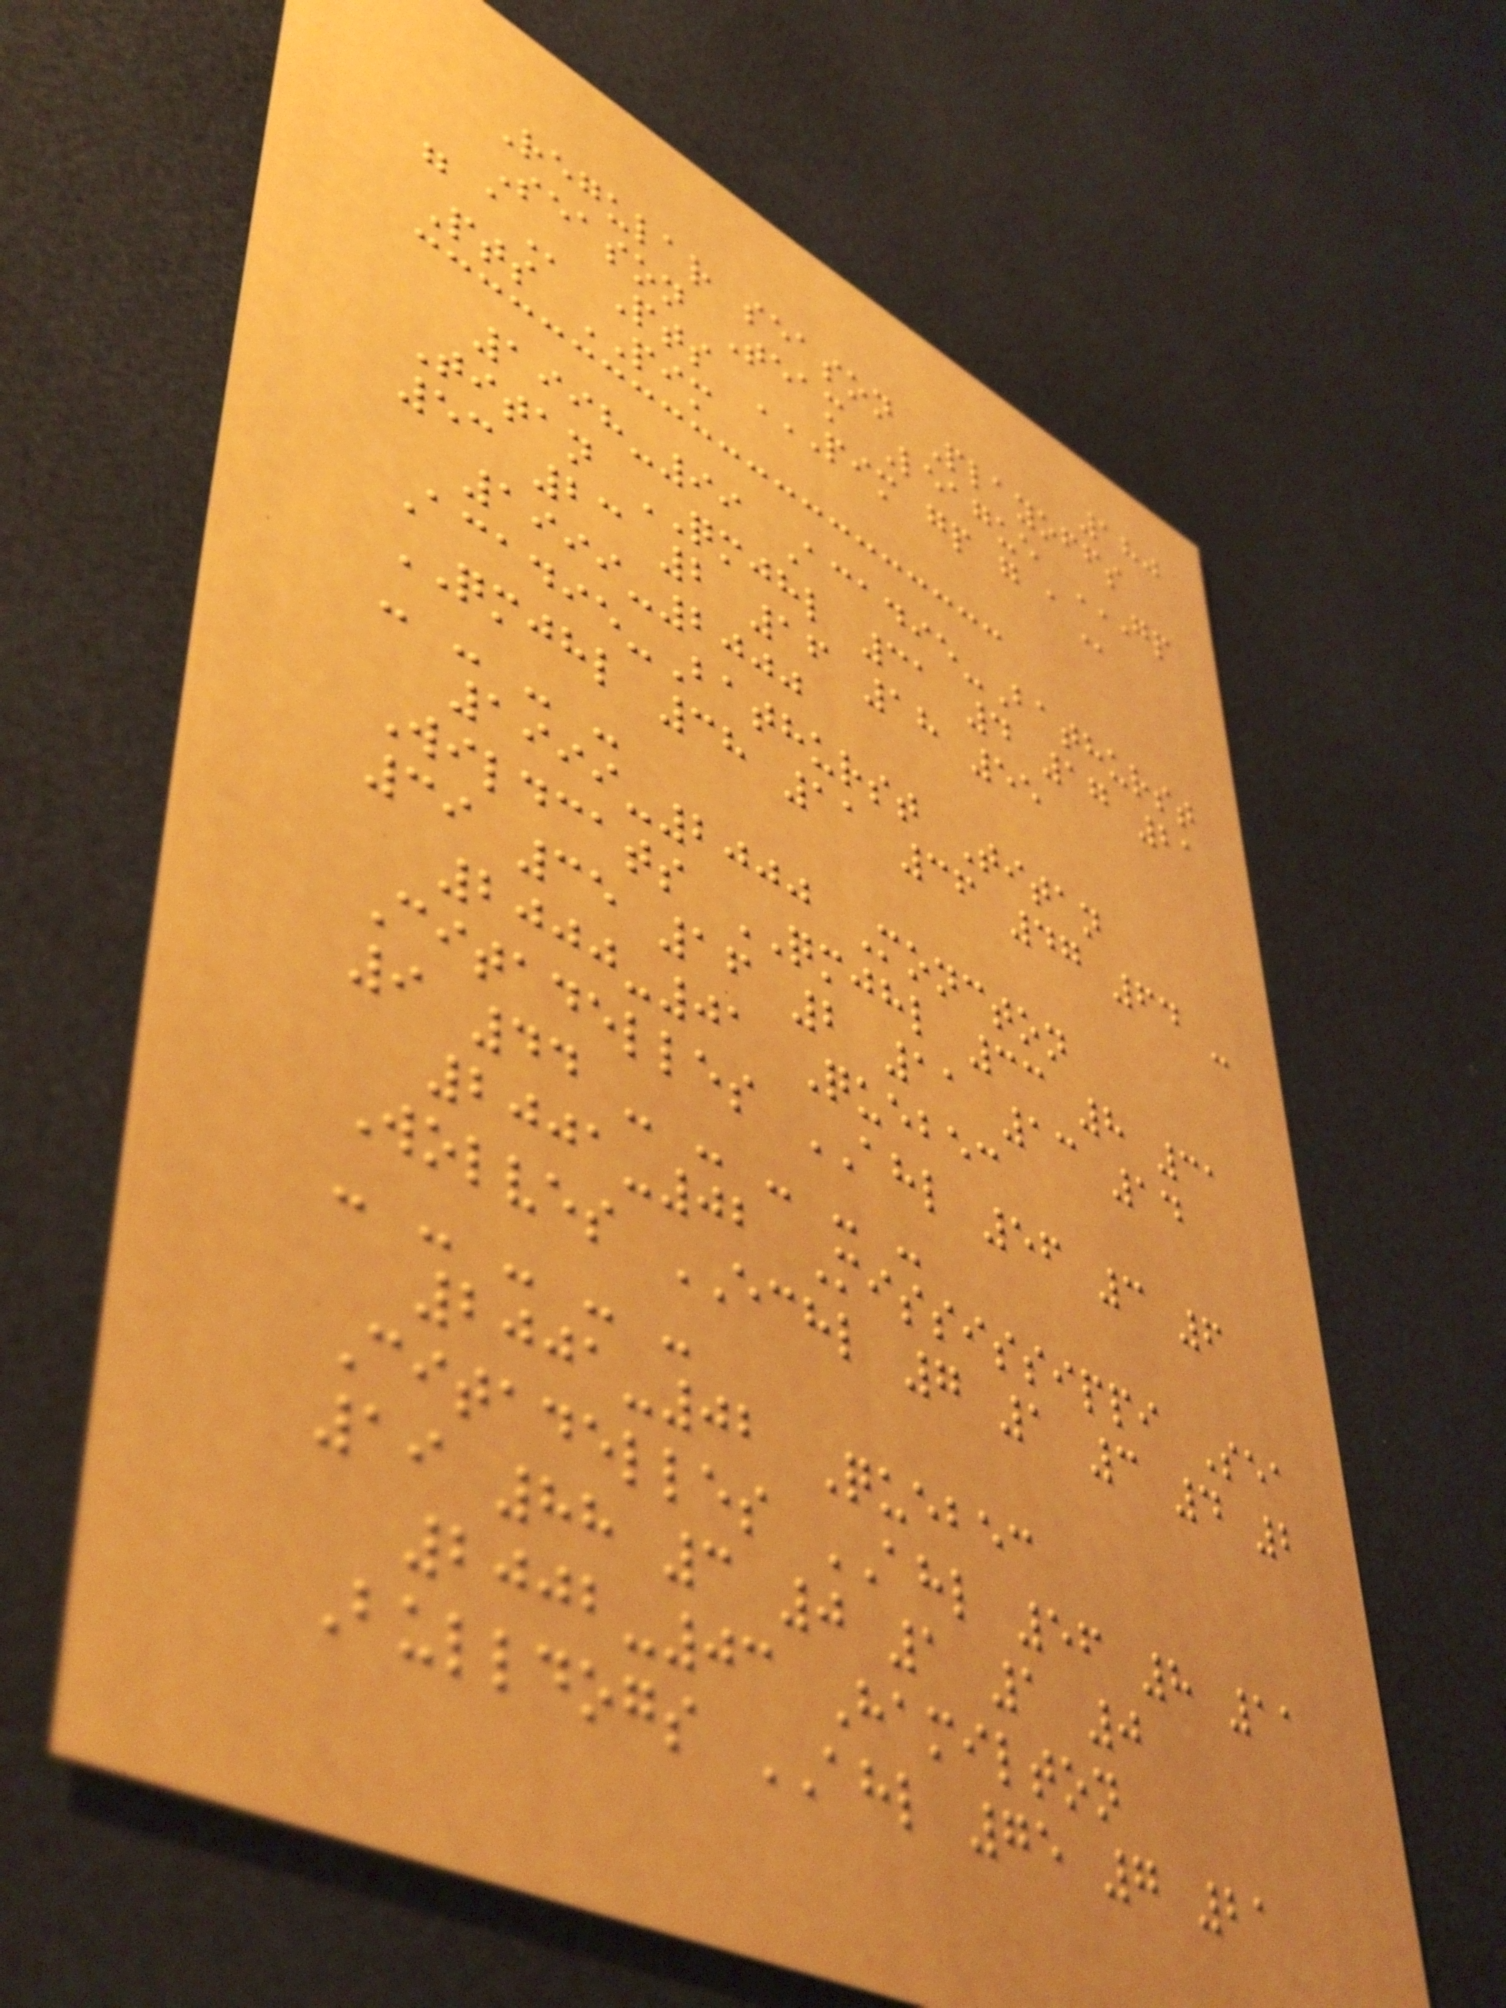180
Regular season Playoffs
Season Team League GP
G A Pts PIM GP G A
Pts PIM
1998-99 Acadie-Bathurst
Titan QMJHL 31 4 17 21
53 23 2 16 18 55
1999-2000
Acadie-Bathurst Titan
QMJHL 38 11 36 47 64 -
- - - -
1999-2000 Moncton
Wildcats QMJHL 33 8 31
39 35 16 2 11 13 14
2000-01 Quebec
Citadelles AHL 56 3 6
9 44 - - - - -
2001-02 Mississippi Sea
Wolves ECHL 7 1 3 4 2
- - - - -
2001-02 Quebec
Citadelles AHL 56 8 11
19 88 3 0 1 1 0
2002-03 Hamilton
Bulldogs AHL 75 7 21
